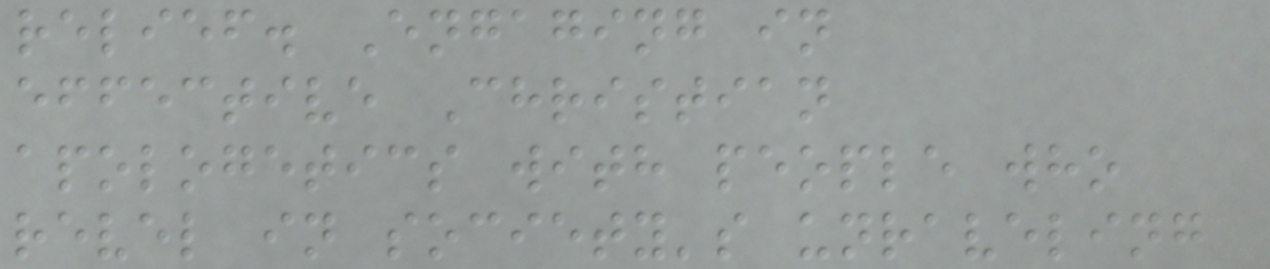relief. Engaging in
effective Christian
apologetics with people who
revel in society's unraveling
